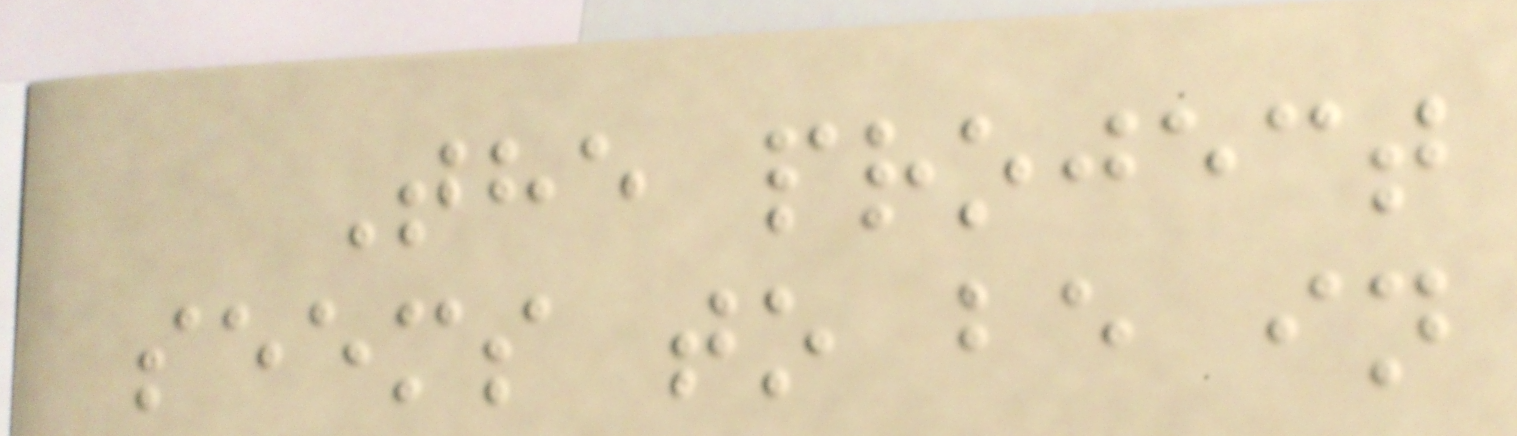The project
seems to be in
